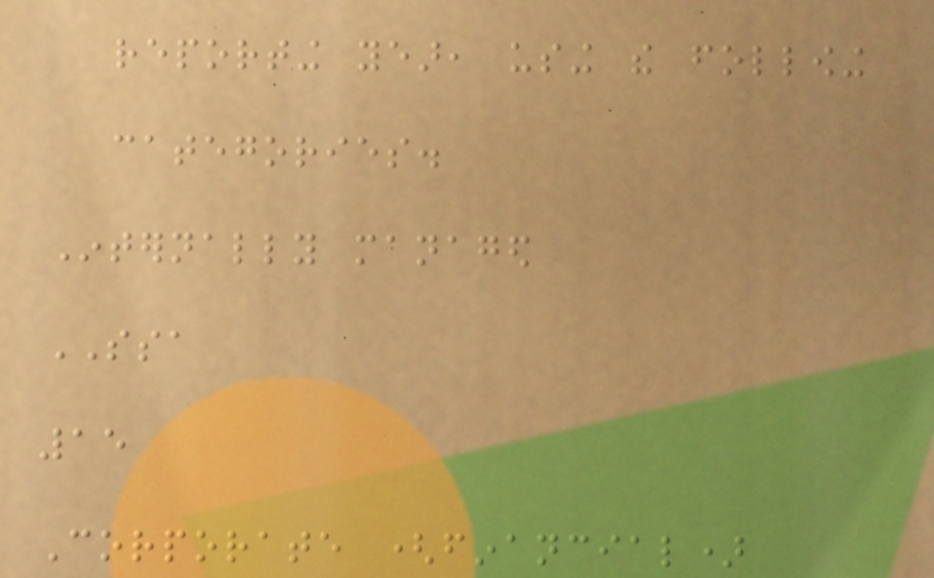reporting year, using the following
categories.
Internally managed
SSA
15
Corporate (financial)
